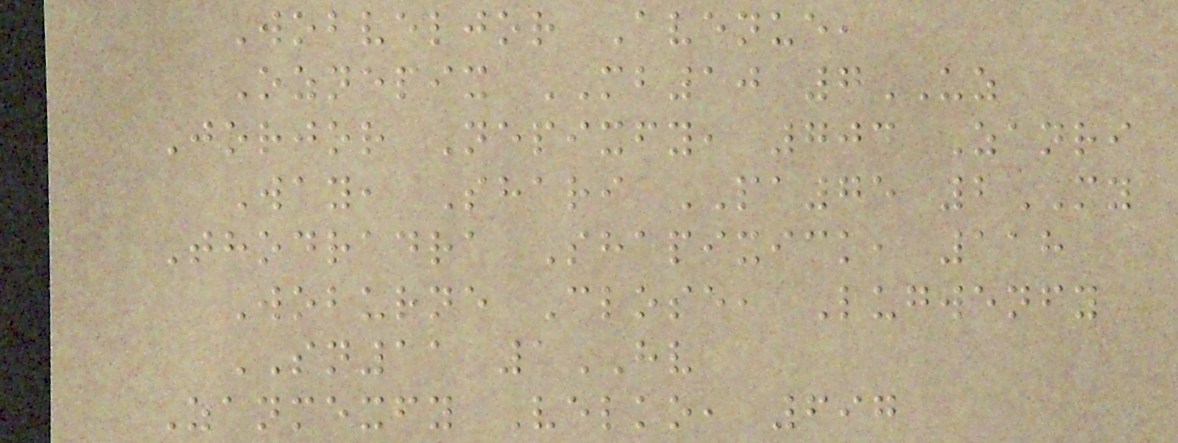Wobveljor Avenue,
Oznepix MB10 7UZ
Jorjor Nepixfy, 704 Zanri
Way, Shari PA75 2MY
Thodradra Shapixick, 118
Woburne Close, Lugwenfy
SN11 1HV
Zanmexfy Velko, 697
